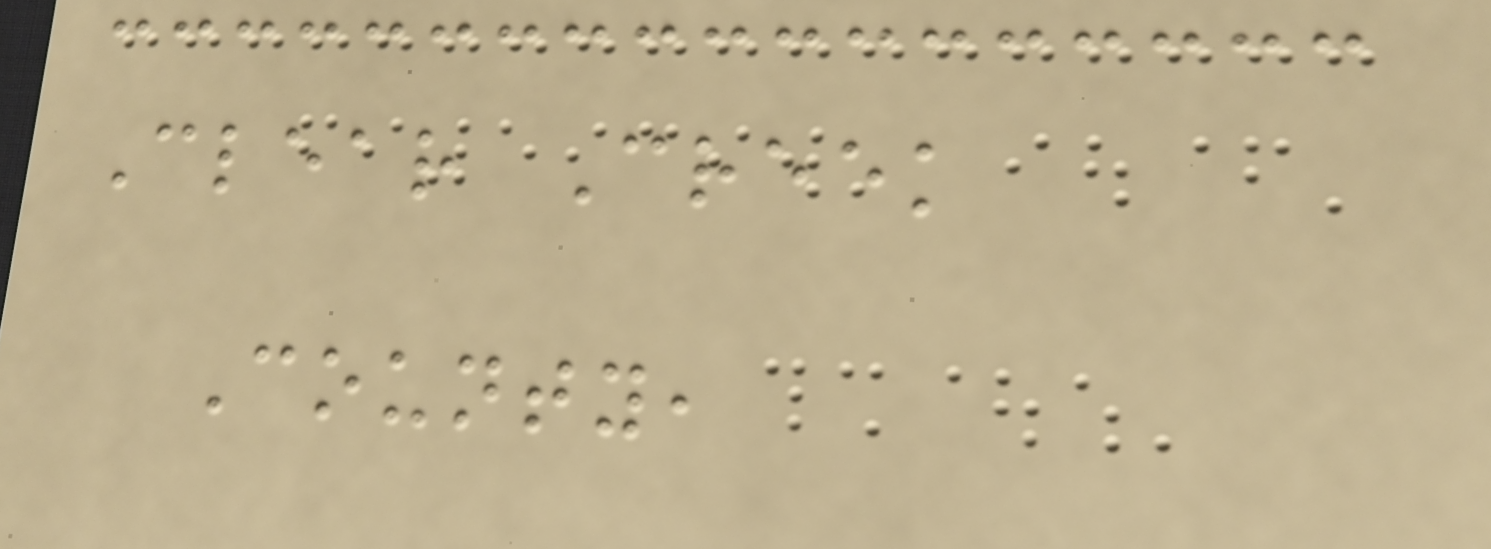Clear Creek
County,
